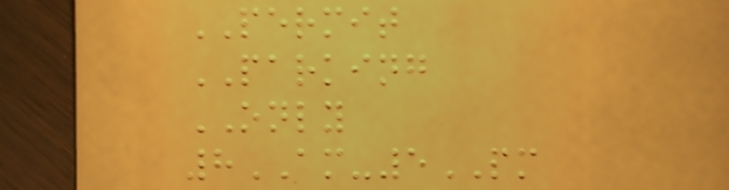PERMIT
PARKING
ONLY
8AM-5PM
